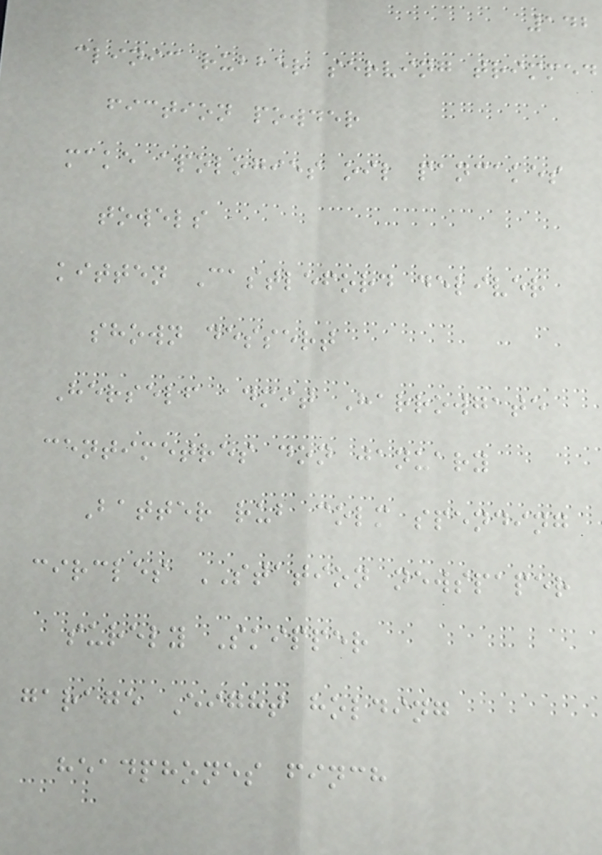142
clinic rubber serving trimmed
fiction powder
make apologies oil pancakes
towels
kitten Castleford deliver
shown dessert
Herself admit Harrowgate
centimetres don january
Batter rub colm spending
circles STATION newspaper
surely Skipper
garage Eight holding
headphones finch
